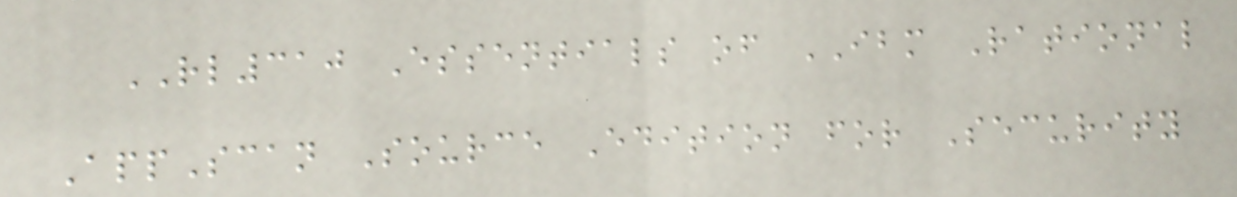RL310 Essentials of IBM Rational
AppScan Source Edition for Security
